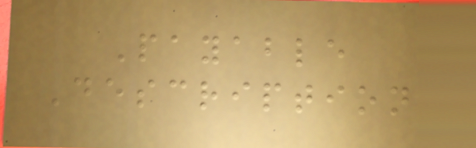Payable
Description
